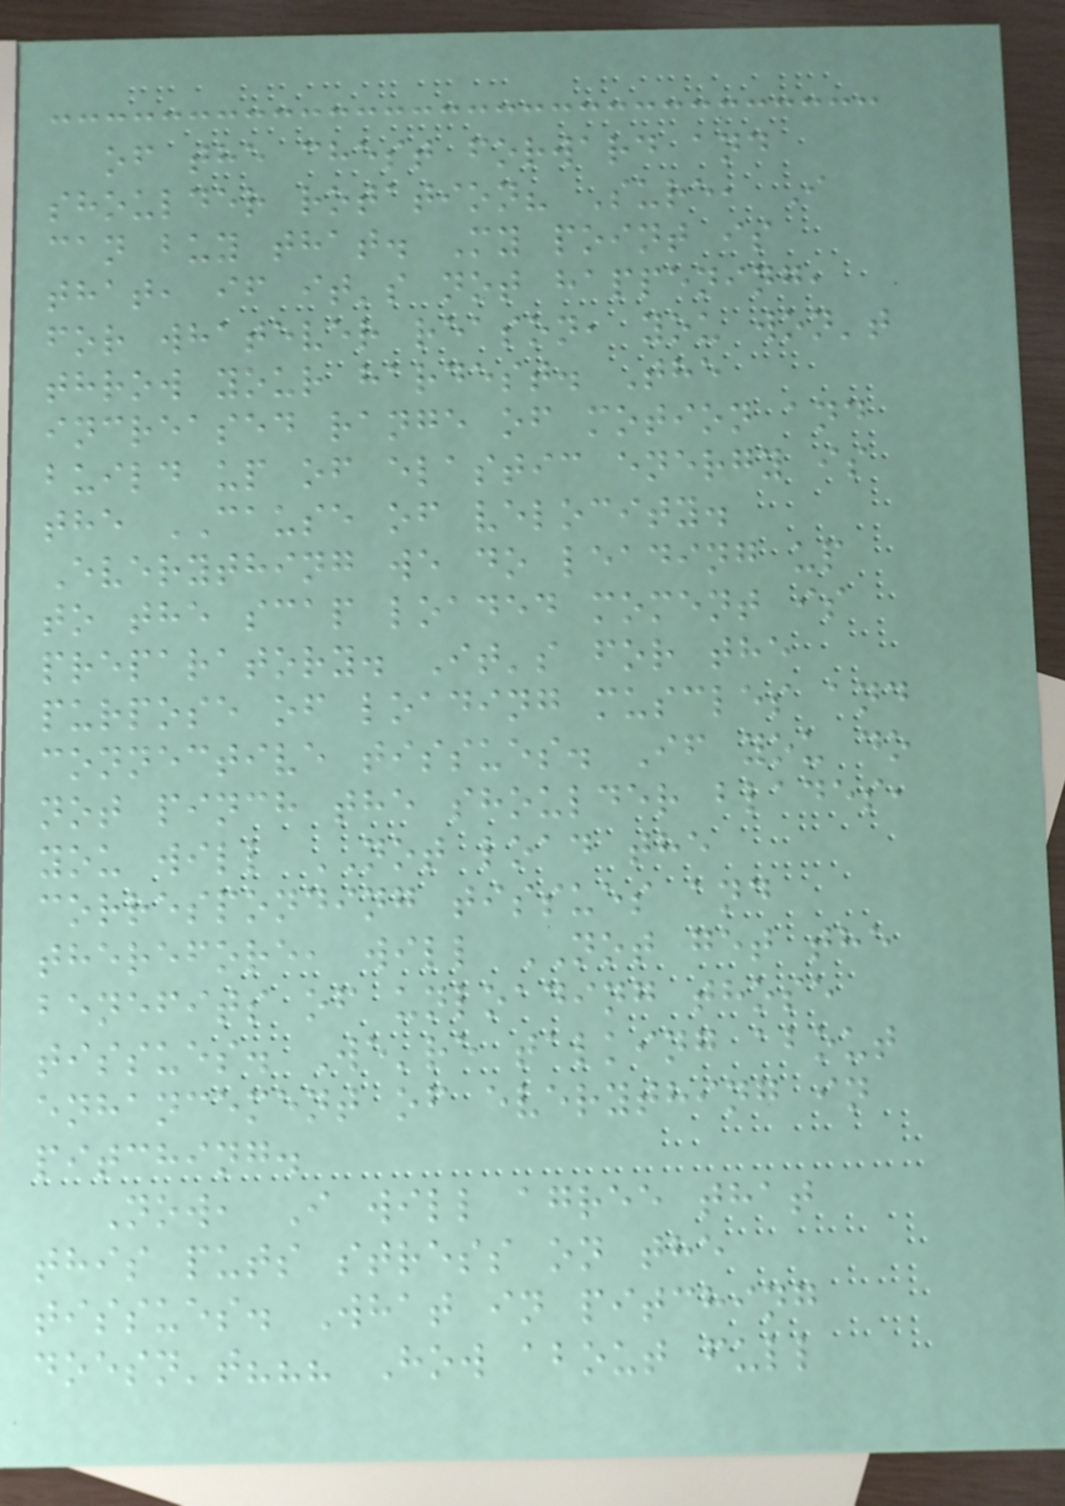of the chest forward and
shoulder rotation? Sure, I
can buy that. My point is
that, if it's not happening,
for whatever reason, you won't
throw your hardest. The
increased range of motion and
build up of elastic energy is
the CAUSE of velocity.
Everything we do leading up
to the scap loaded moment is
preparatory. It's for the
purpose of loading muscles and
connective tissues. If you do
not pinch the shoulder blades,
you will NOT load the
corresponding tissues and
therefore, will NOT get the
benefits of unloading those
tissues. We're talking about
enhancement of everything in
pitching.
Now, I will agree that
this puts stress on the
tissues. What in pitching
doesn't??? How about full
